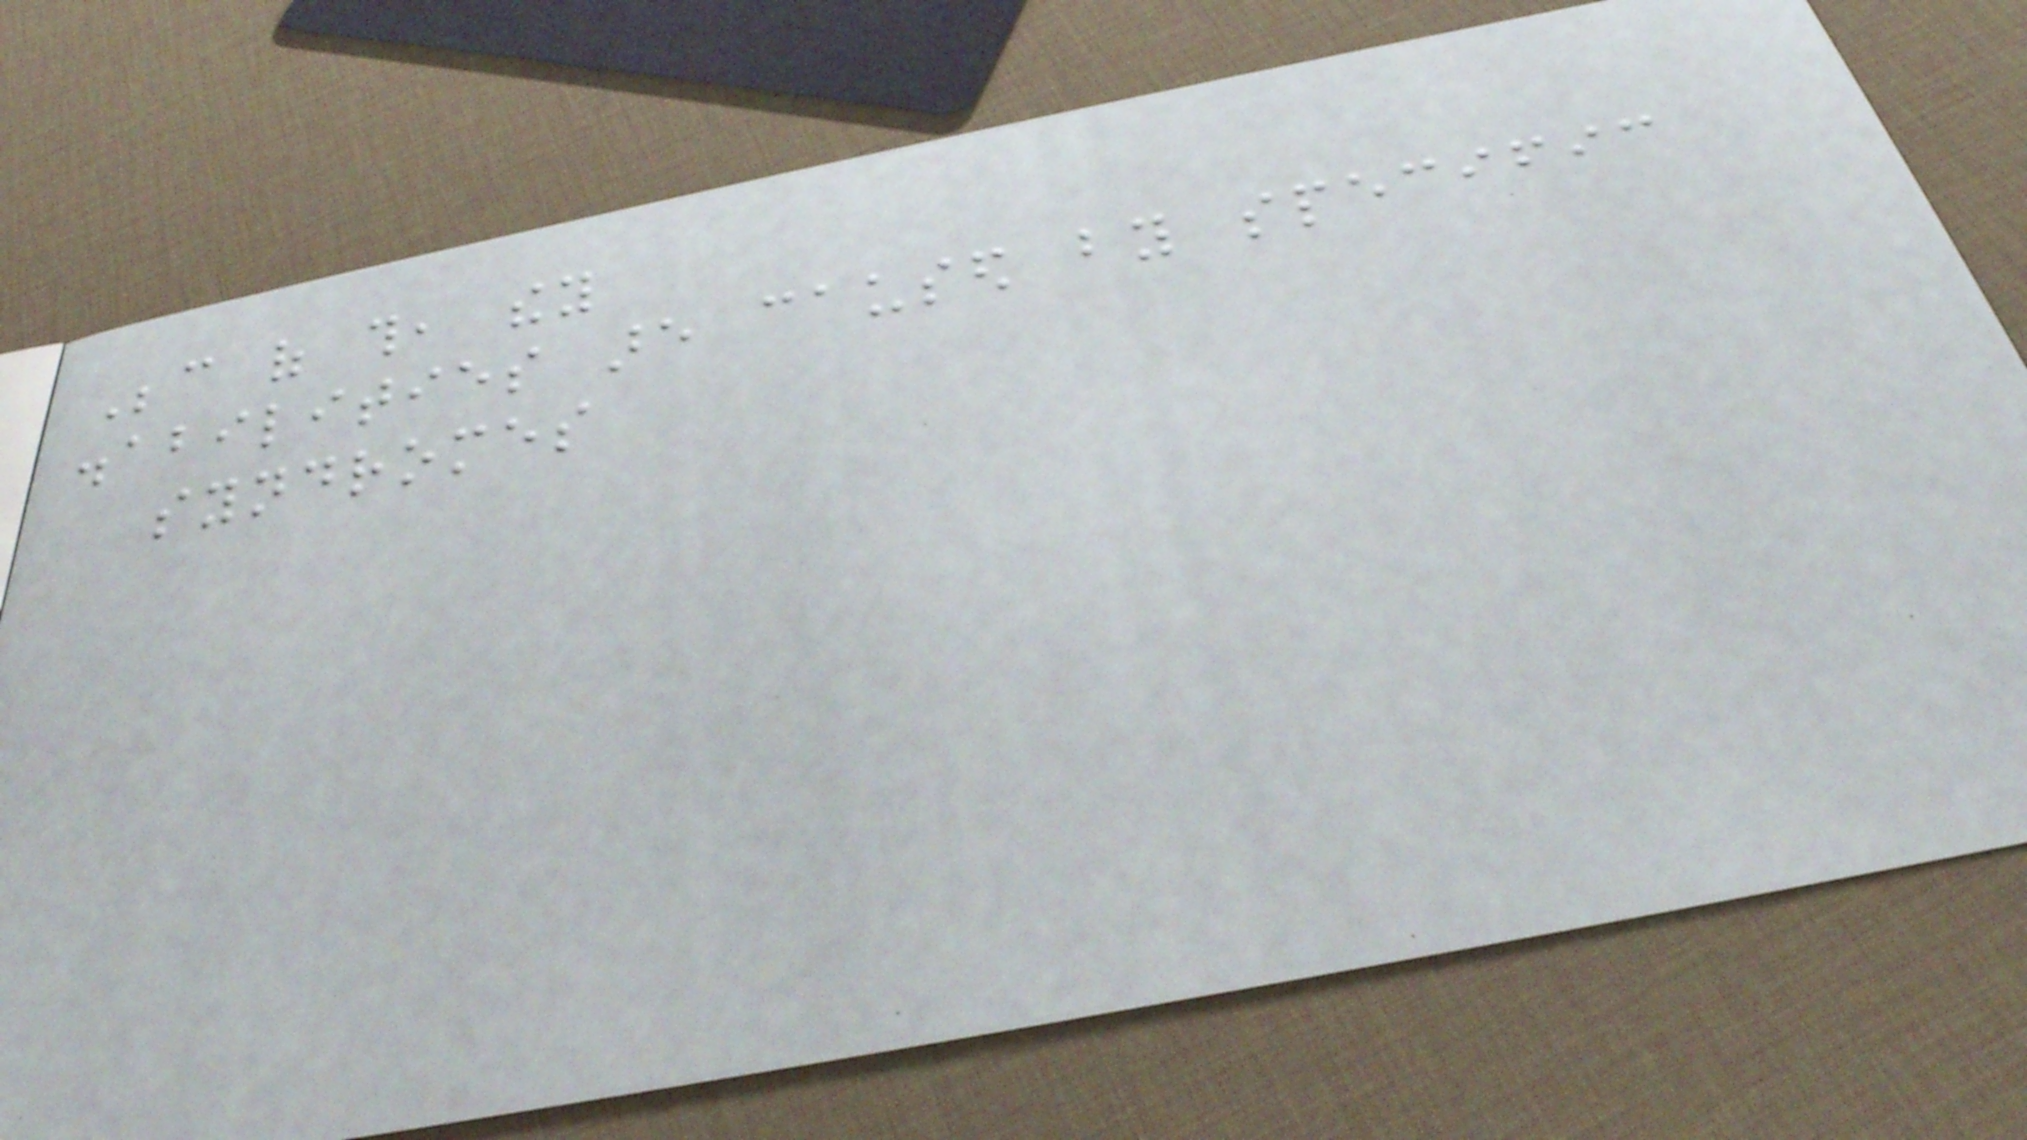Because of this, they
disabilities are caused by specific
syndromes
